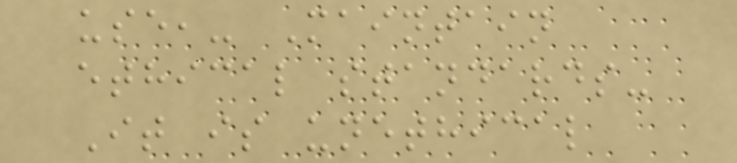use,- Maintain
ethical standards-
It is unethical
